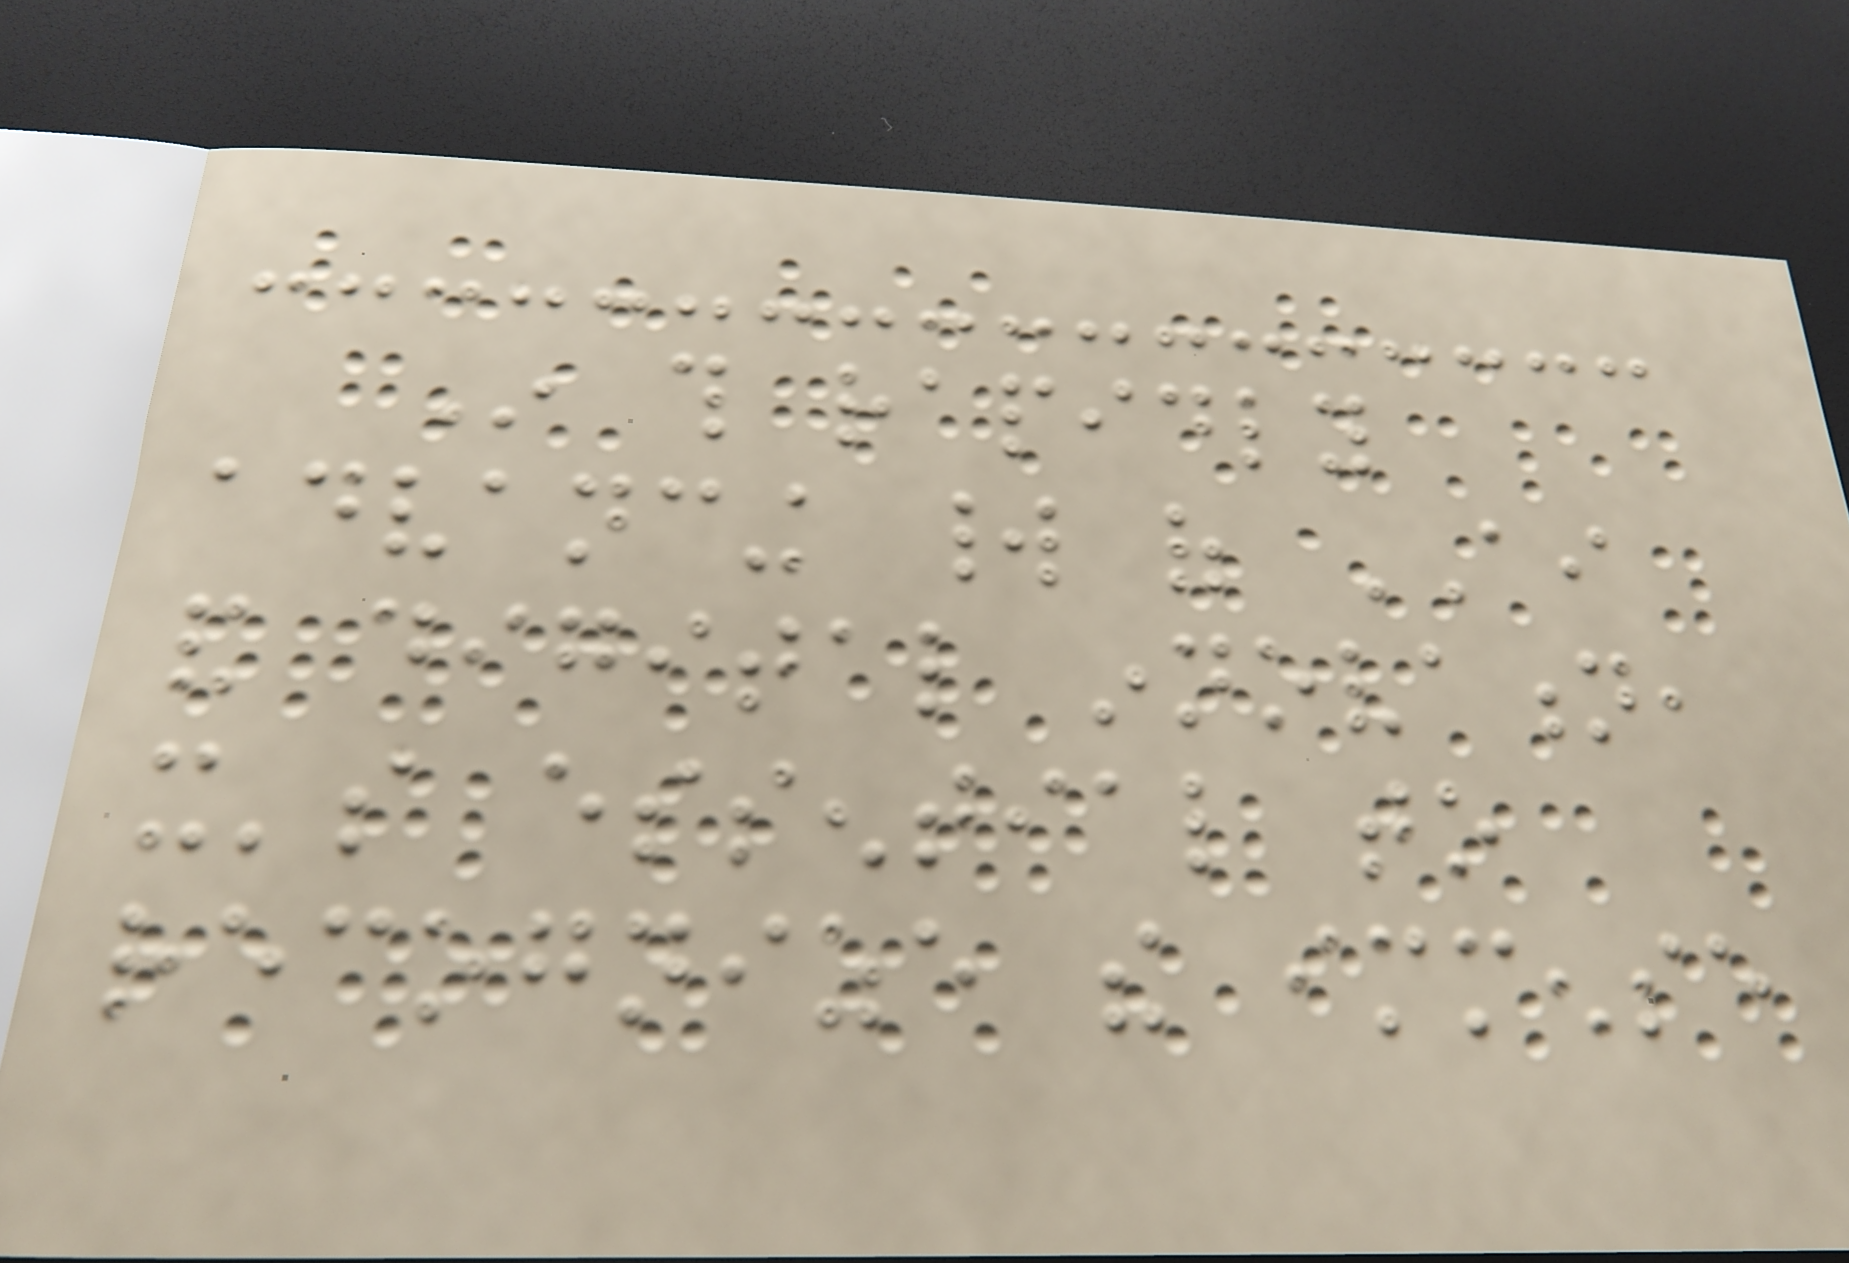In this rapidly
advancing world of AI
and digital innovation,
it's essential to
recognize the immense
